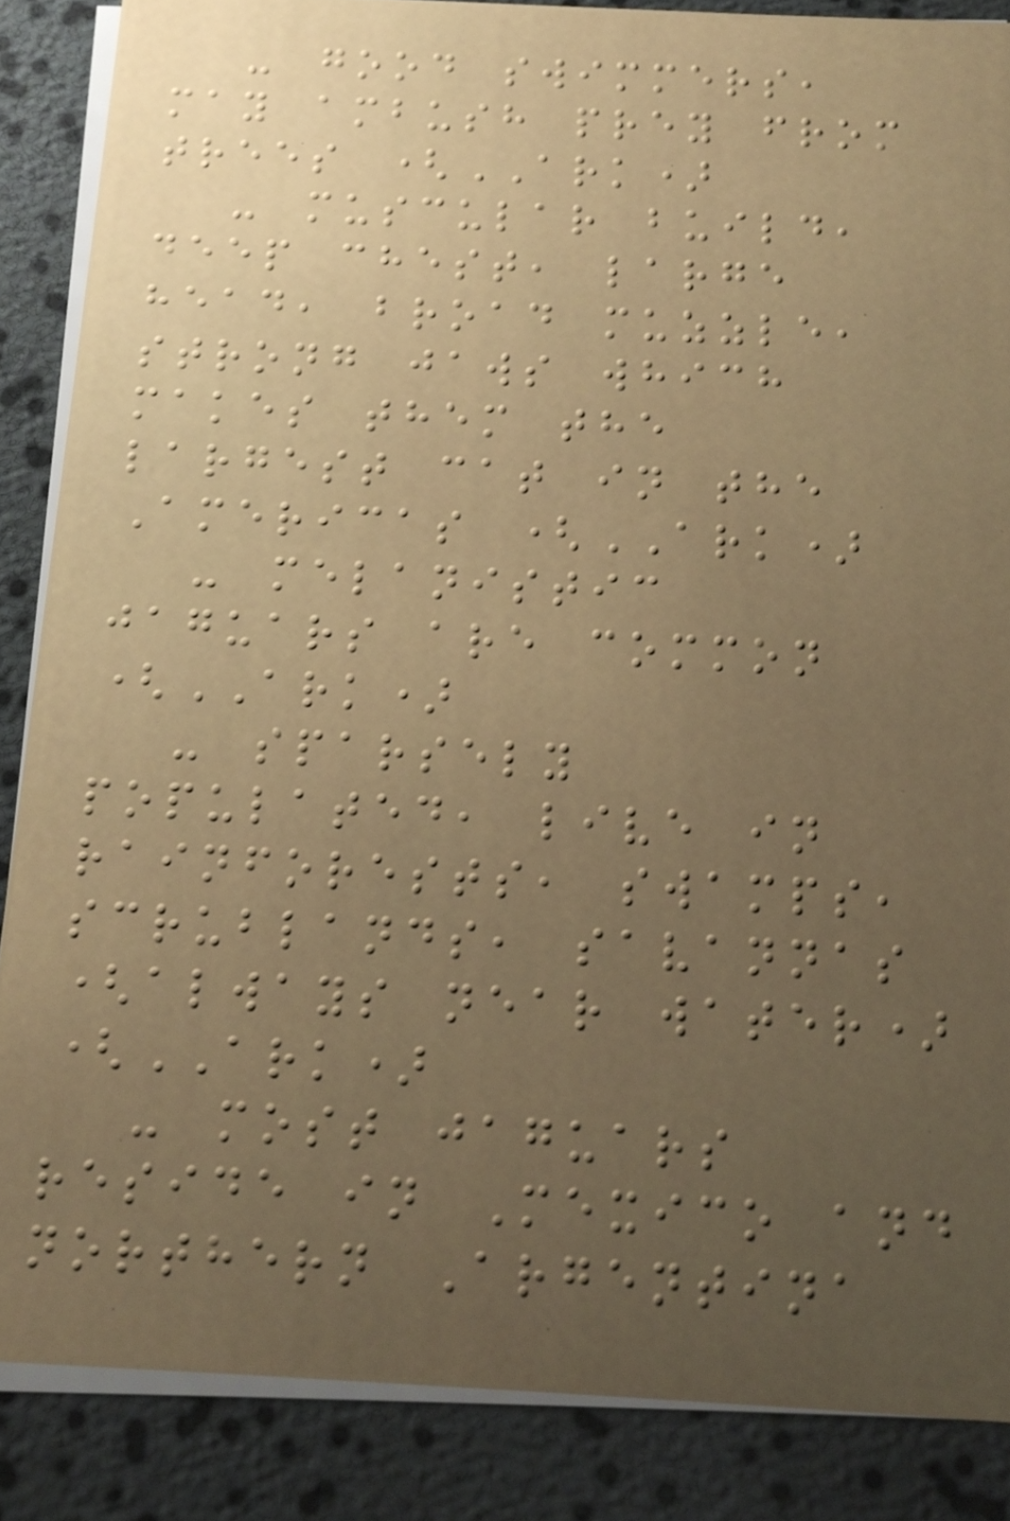- good swimmers,
may ambush prey from
trees (ARK)
- muscular build,
deep chest, large
head, broad muzzle,
strong jaws which
makes them the
largest cat in the
Americas (ARK)
- melanistic
jaguars are common
(ARK)
- sparsely
populated, live in
rainforests, swamps,
scrublands, savannas
(always near water)
(ARK)
- most jaguars
reside in Mexico and
northern Argentina
